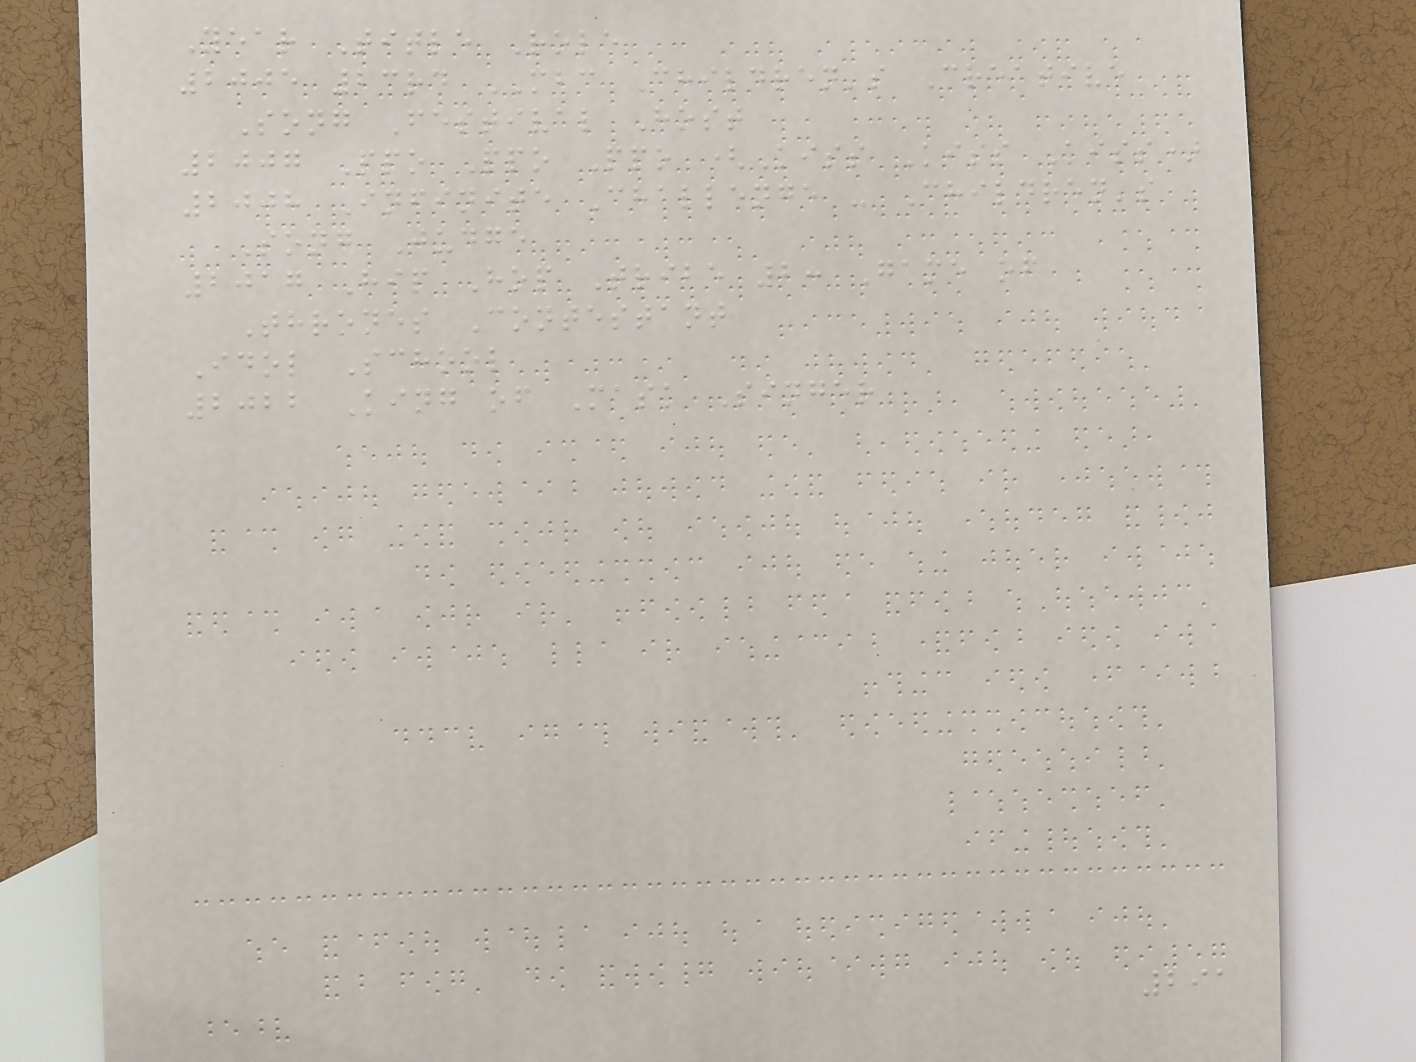Year Title Role
2005 23rd MBC Children's Creative
Song Festival Host
2007 Ppo Ppo Ppo (Kiss Kiss Kiss)
2008 Infinite Challenge - Children's
Song Judge
2017 Hip Hop Tribe 2: Game of
Thrones Contestant
Idol School
2022 King of Mask Singer
291
